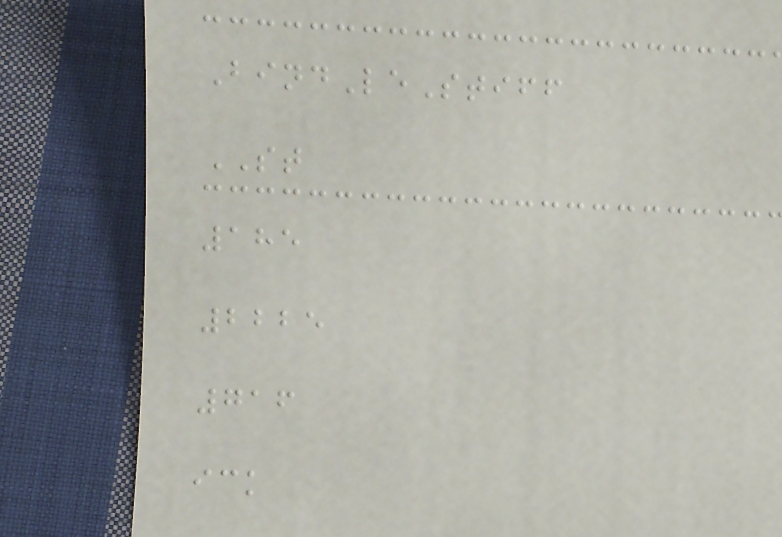BindLeStiff
ST
185
2225
716
ick
